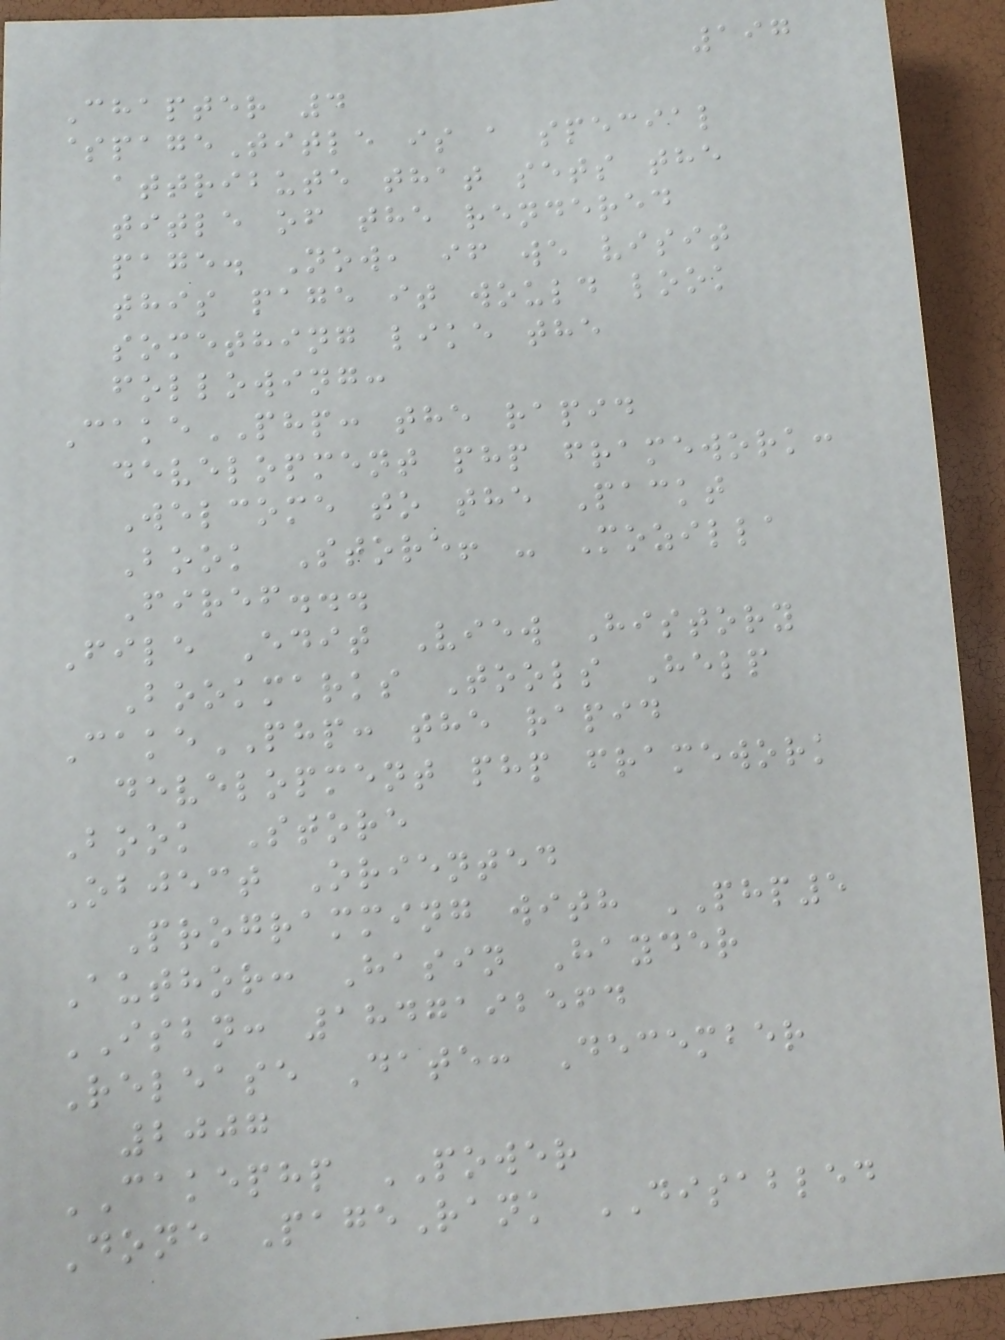197
Chapter 4
$pageTitle is a special
attribute that sets the
title of the rendered
page. Now, if we visit
this page it would look
something like the
following:
CakePHP: the rapid
development php framework:
Welcome to the Packt
Book Store! - Mozilla
Firef...
File Edit View History
Bookmarks Tools Help
CakePHP: the rapid
development php framework
Book Store
Object Oriented
Programming with PHP5
Author: Hasin Hayder
ISBN: 1847192564
Release Date: December
2007
CAKEPHP POWER
Done PageRank DISABLED
